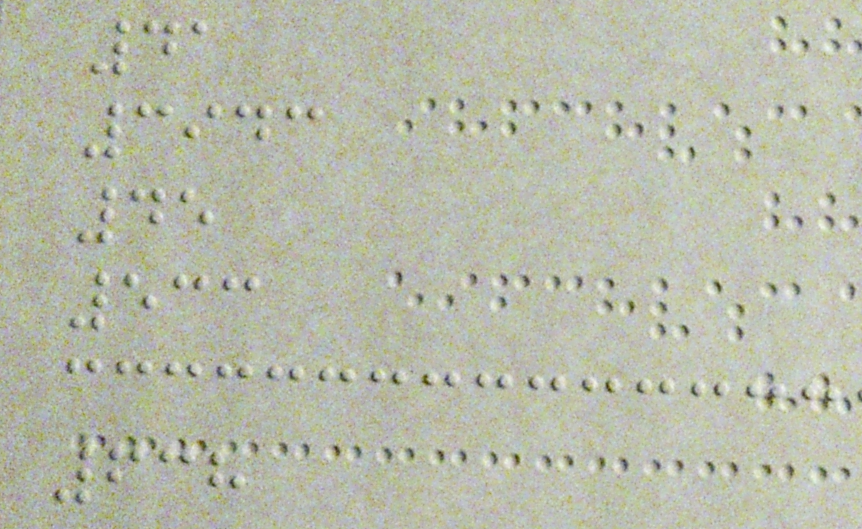41
3943
45
533
638
